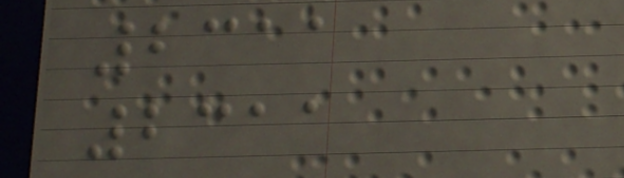2311
2311
